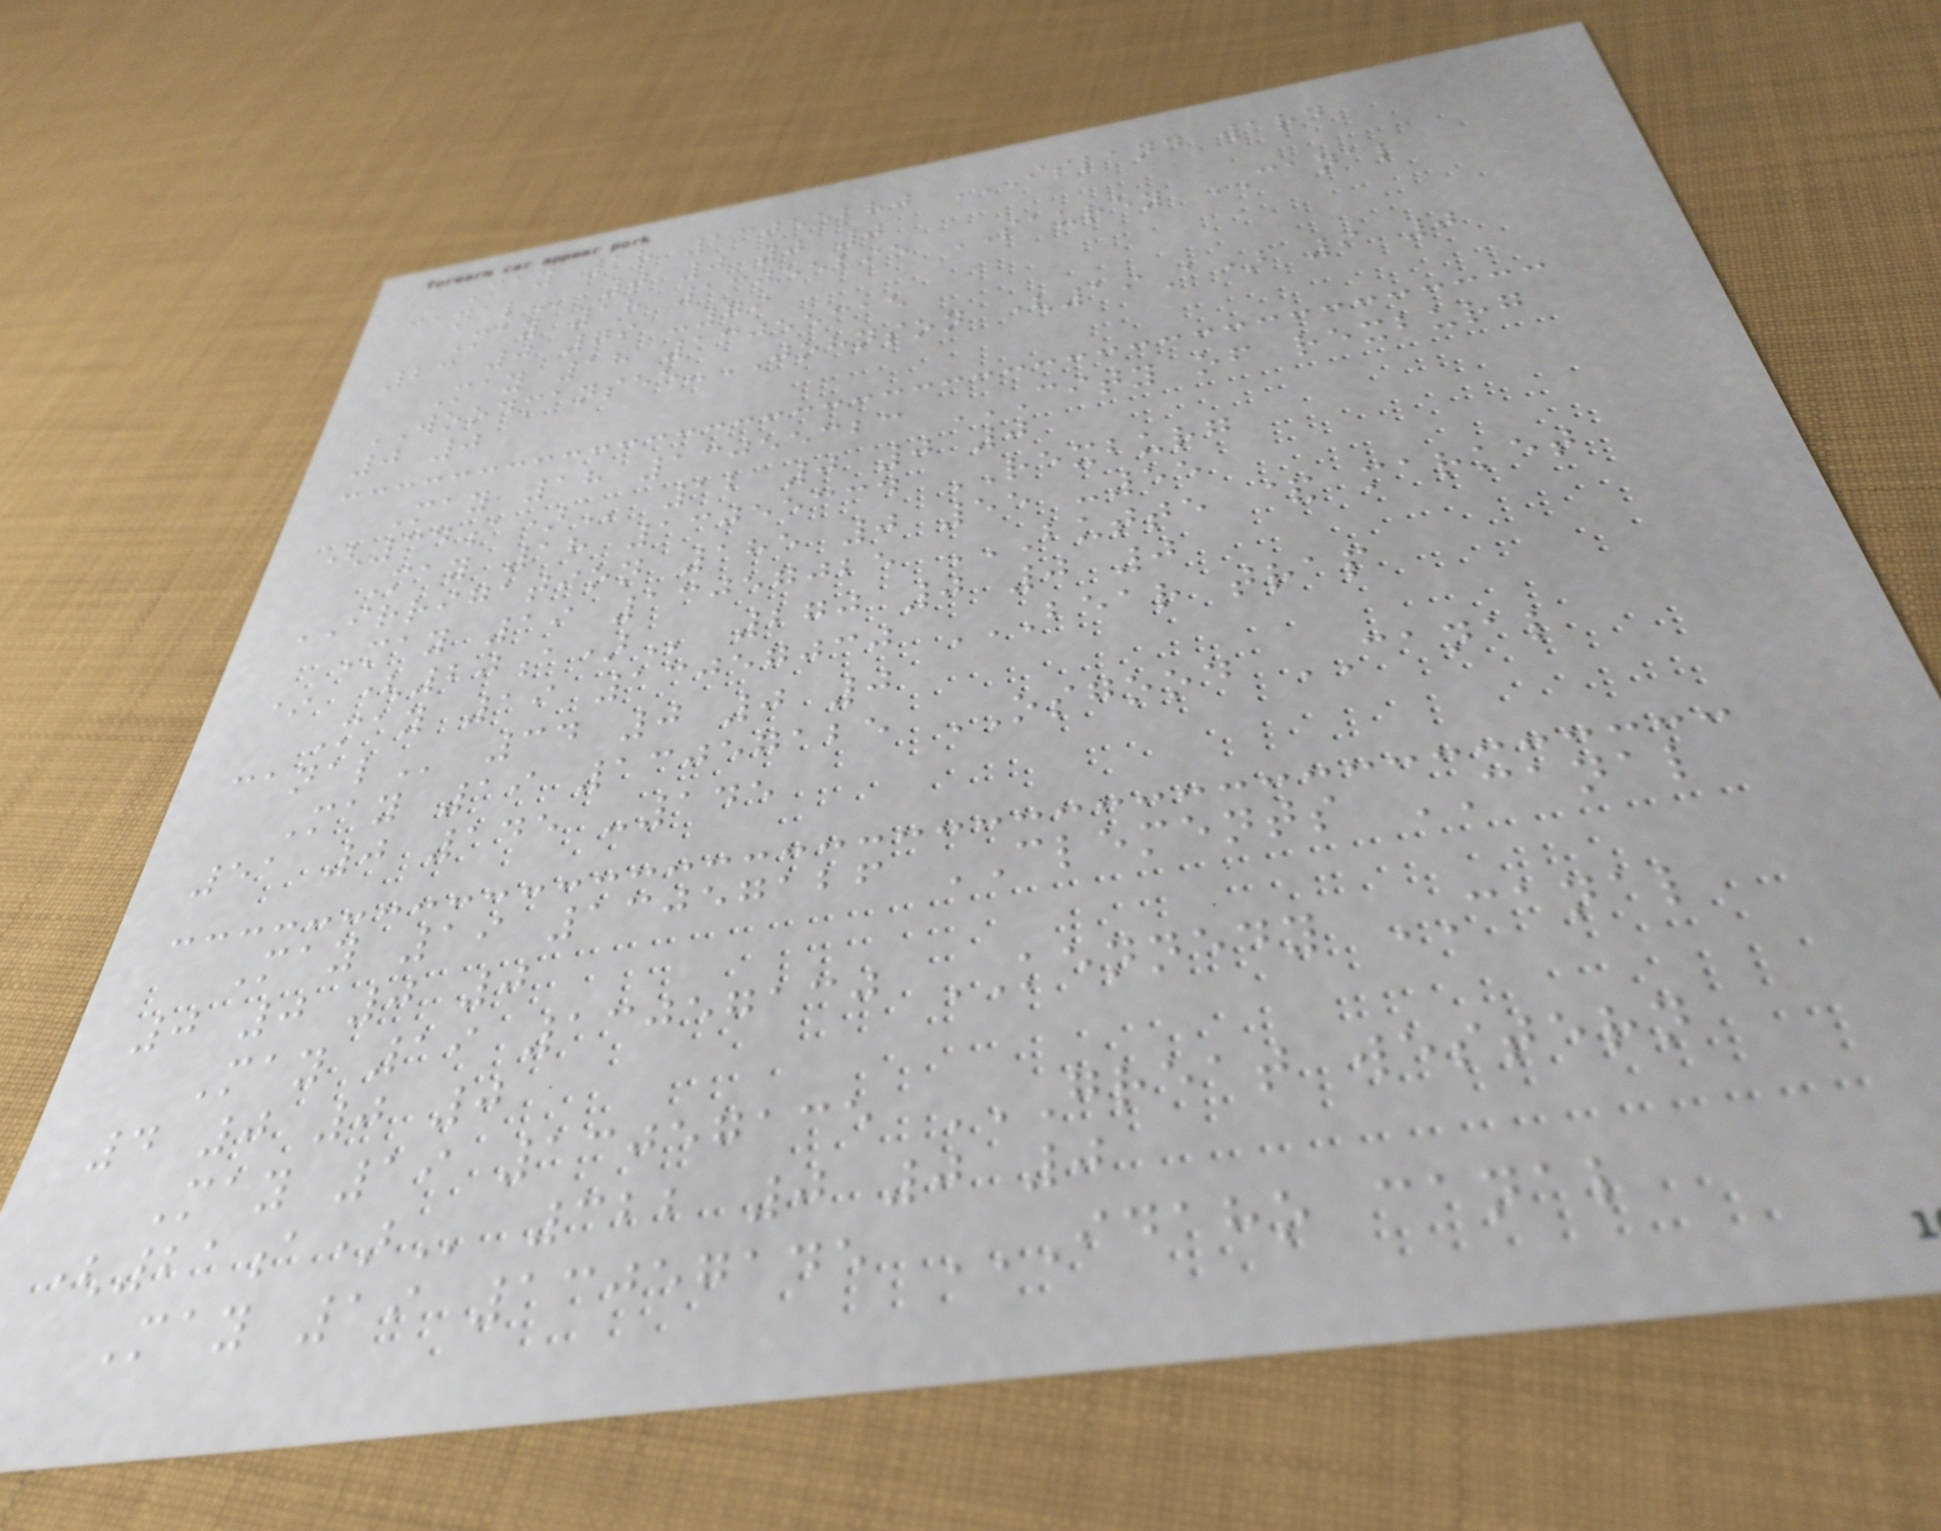May 18 13055280 ISLAND WARD
CANAL 0 0 0 0
May 18 13055295 SAUREY CANAL
23 0 79 -79
May 18 13055315
WOODMANSEE-JOHNSON (19A) 9 0
0 0
May 18 13055323 CITY OF REXBURG
(34A) 12 0 0 0
May 18 13055334 REXBURG
IRRIGATION 185 0 55 -55
May 19 13057025 BUTTE & MARKET
* (20A) 270 0 0 0
May 19 13057030 BEAR TRAP
CANAL 34 0 0 0
May 19 13057125 OSGOOD CANAL
51 0 145 -145
May 19 13057126 CLEMENTS CANAL
0 0 0 0
May 19 13057130 KENNEDY CANAL
4 0 0 0
May 19 13057135 GREAT WESTERN
(21A) 322 0 0 0
May 19 13057145 IDAHO CANAL
